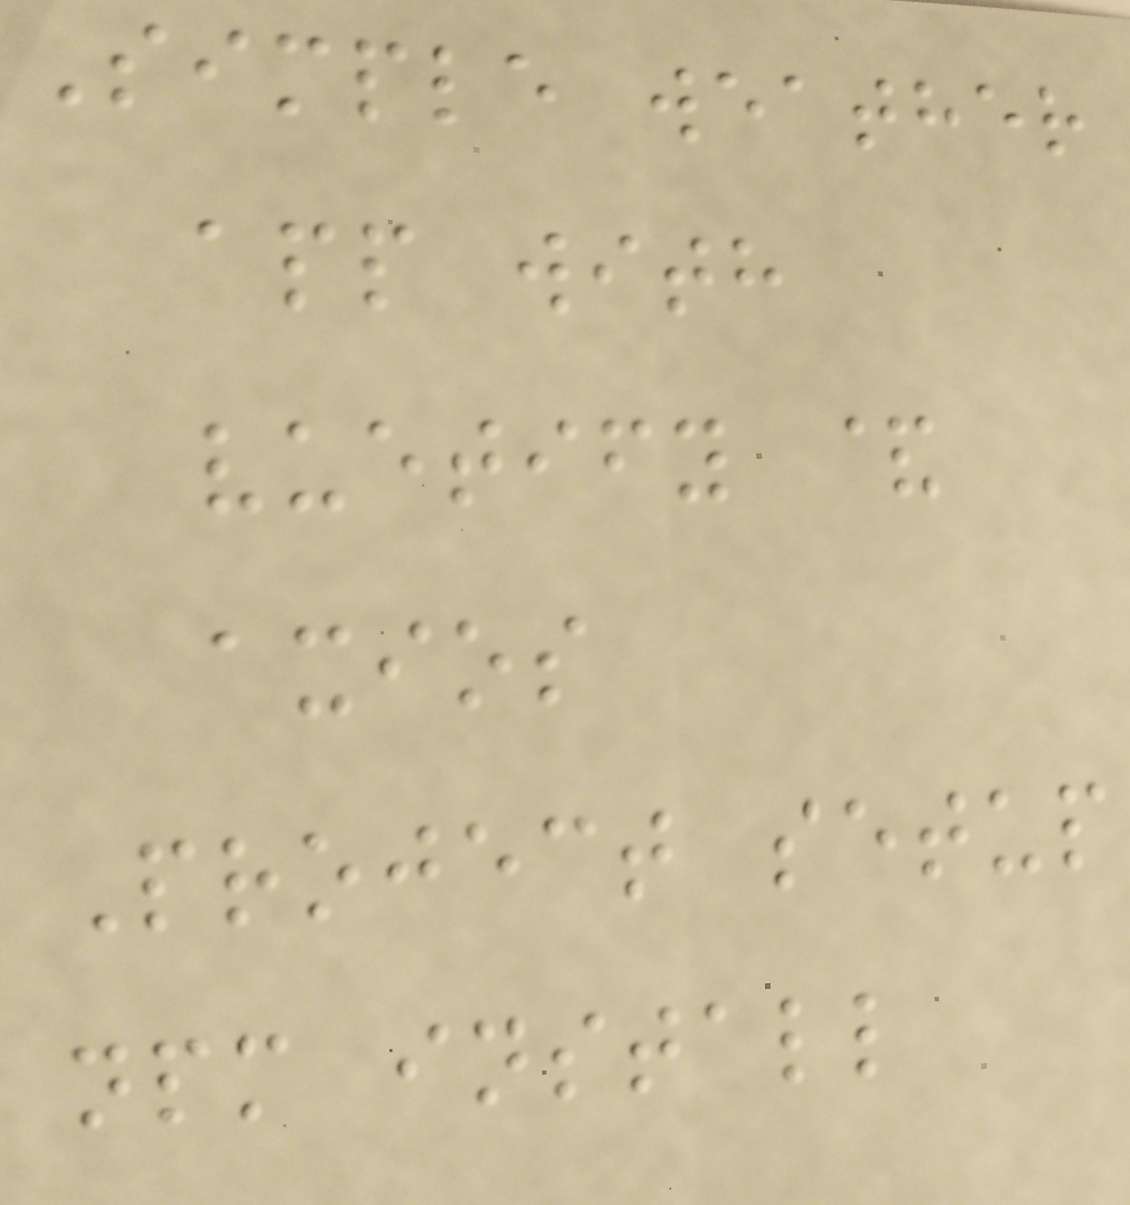Simple weather
app with
vuetify &
axios
Project setup
npm install
